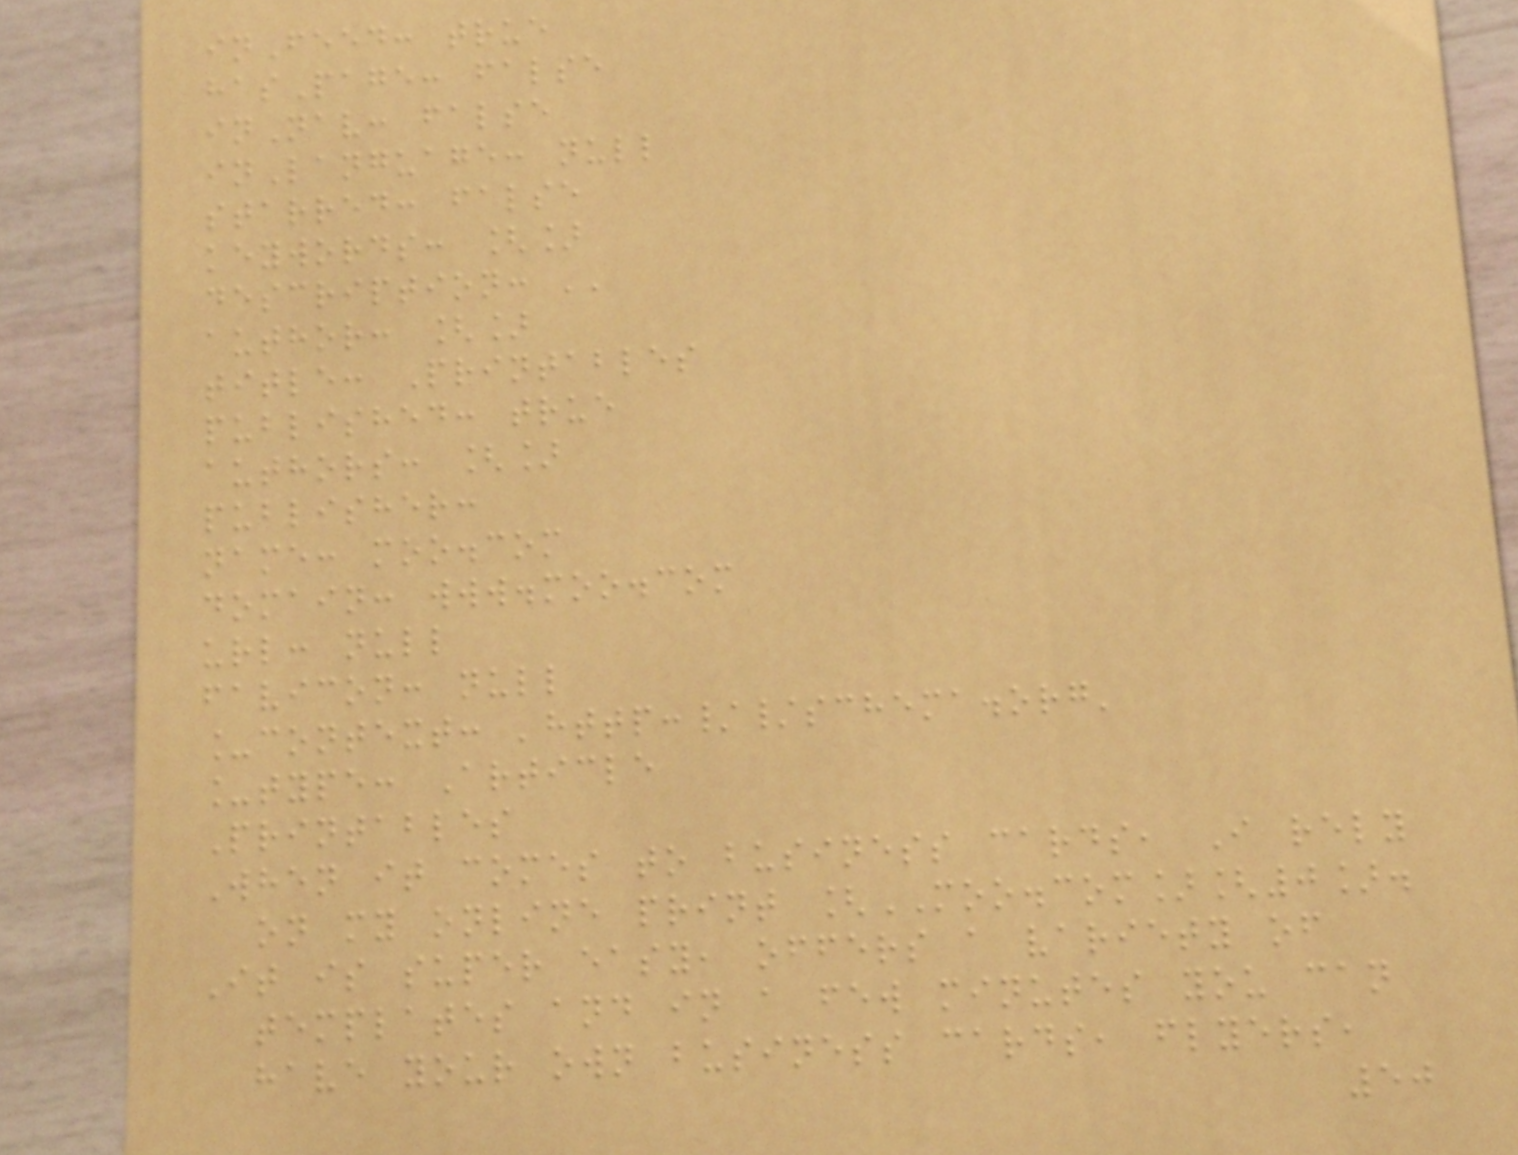inFeed: true
hasPage: false
inNav: false
inLanguage: null
starred: false
keywords: []
description: ''
author: []
title: Printables
published: true
authors: []
publisher:
name: moo.com
domain: www.moo.com
url: null
favicon: null
_context: 'http://schema.org'
_type: Article
Printables
When it comes to business cards, I rely
on my online print [MOO.com][0].
It is super easy, offers a variety of
templates and in a few minutes you can
have your own business cards, flyers,
50
